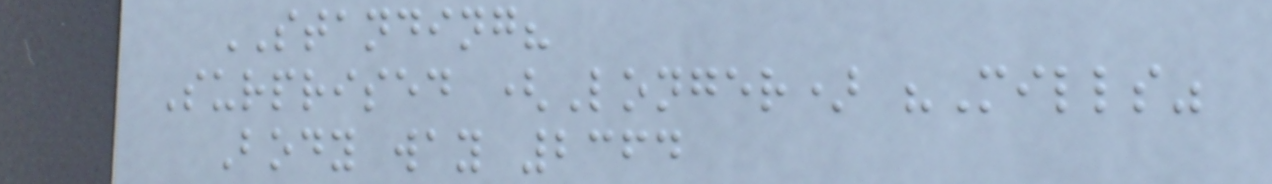STANDING?
Surprised (Longer) "Mills"
Body way 2364
